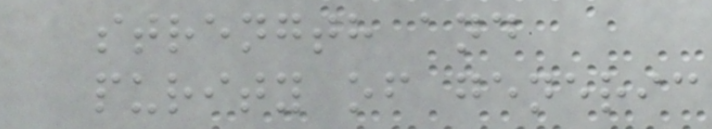strength and
purity of generic
